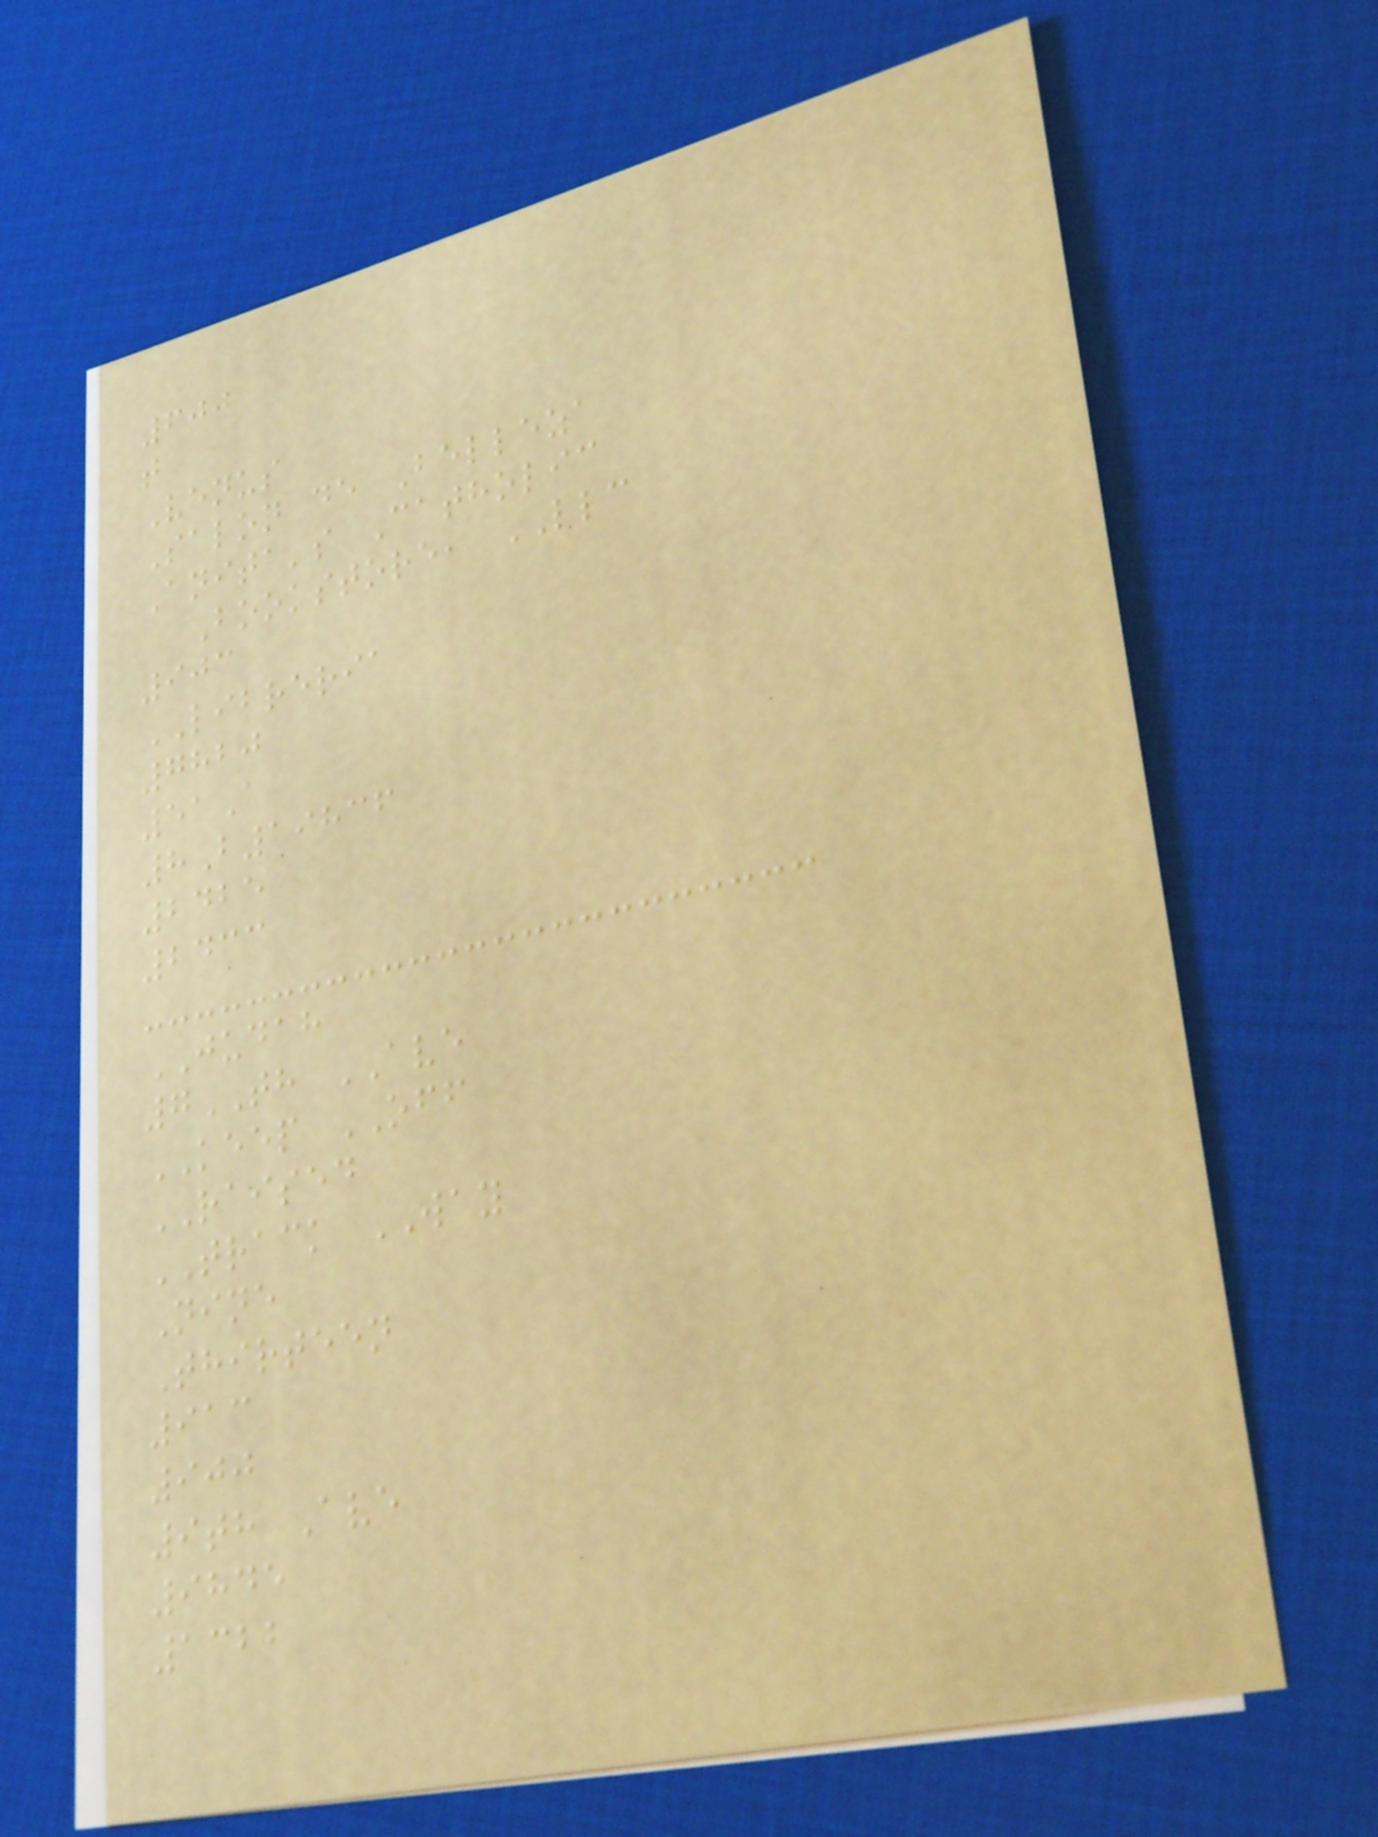600
t
Venus
Salon de Belleza
Anita's Catholic
Bookstore, LLC
903
LIBRERIA
7820
51A
8B19836
2425
2433
JUDAH
7TH AVE
KEEP OFF
RAISED
TRACK WAY
Nine
Thirteen
913
900
9th Ave
9845
1322
